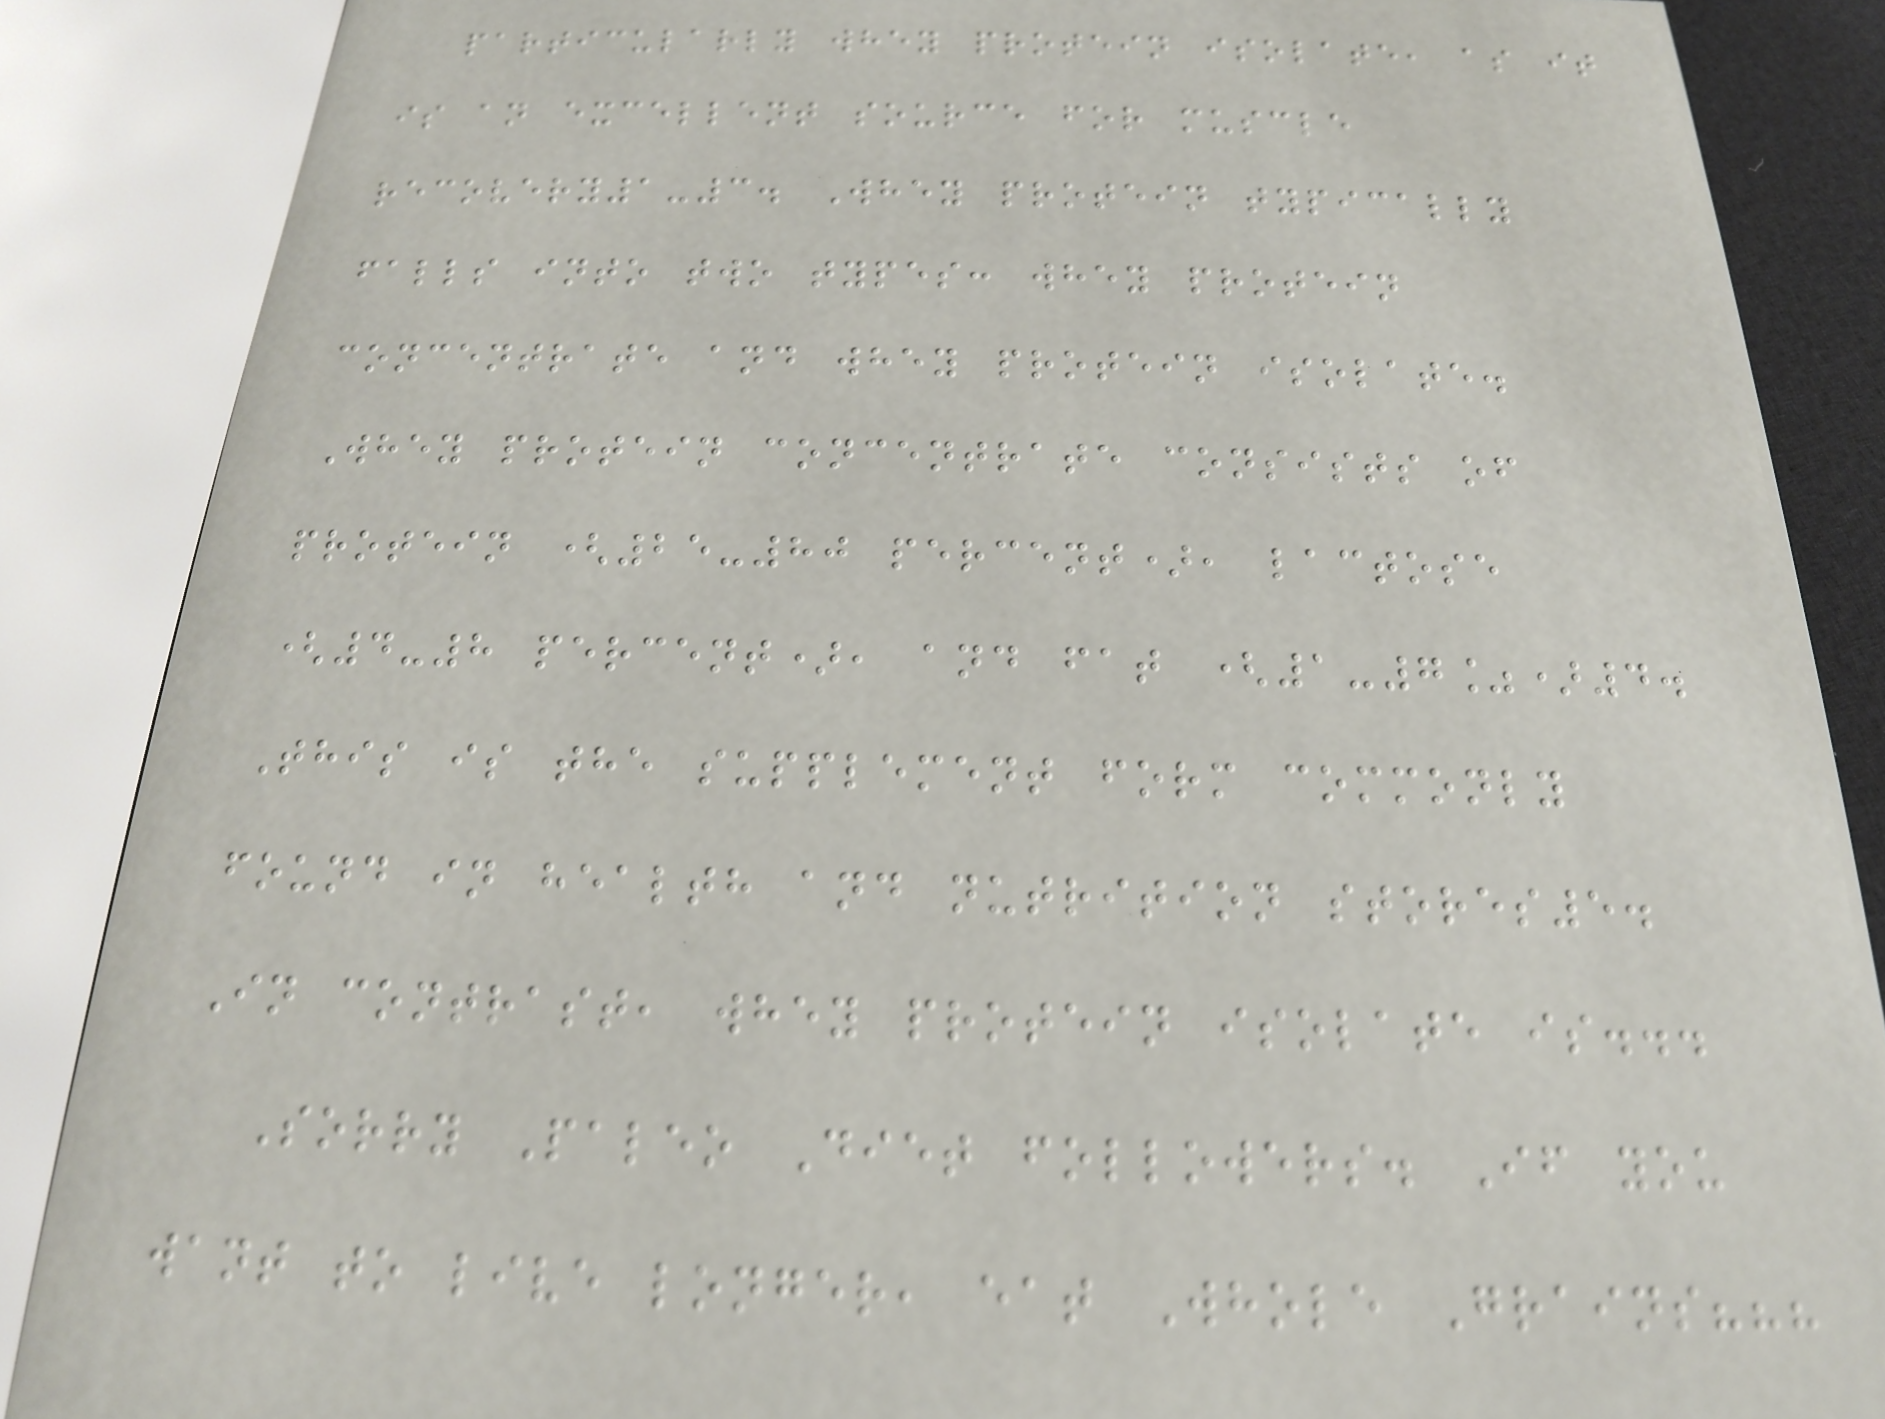particularly whey protein isolate, as it
is an excellent source for muscle
recovery1-3. Whey protein typically
falls into two types: whey protein
concentrate and whey protein isolate.
Whey protein concentrate consists of
protein (25-80 percent), lactose
(4-8 percent), and fat (1-7%)4.
This is the supplement form commonly
found in health and nutrition stores5.
In contrast, whey protein isolate is...
Sorry Paleo Diet followers. If you
want to live longer, eat Whole Grains???
